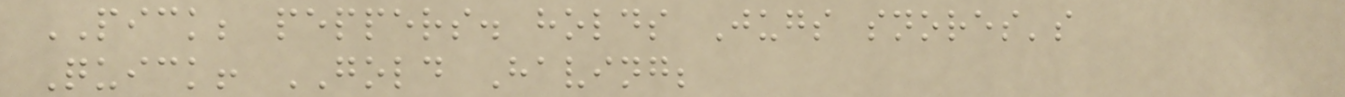PICK; peppers. holds Jugs snores's
Quick! GOLD Having;
